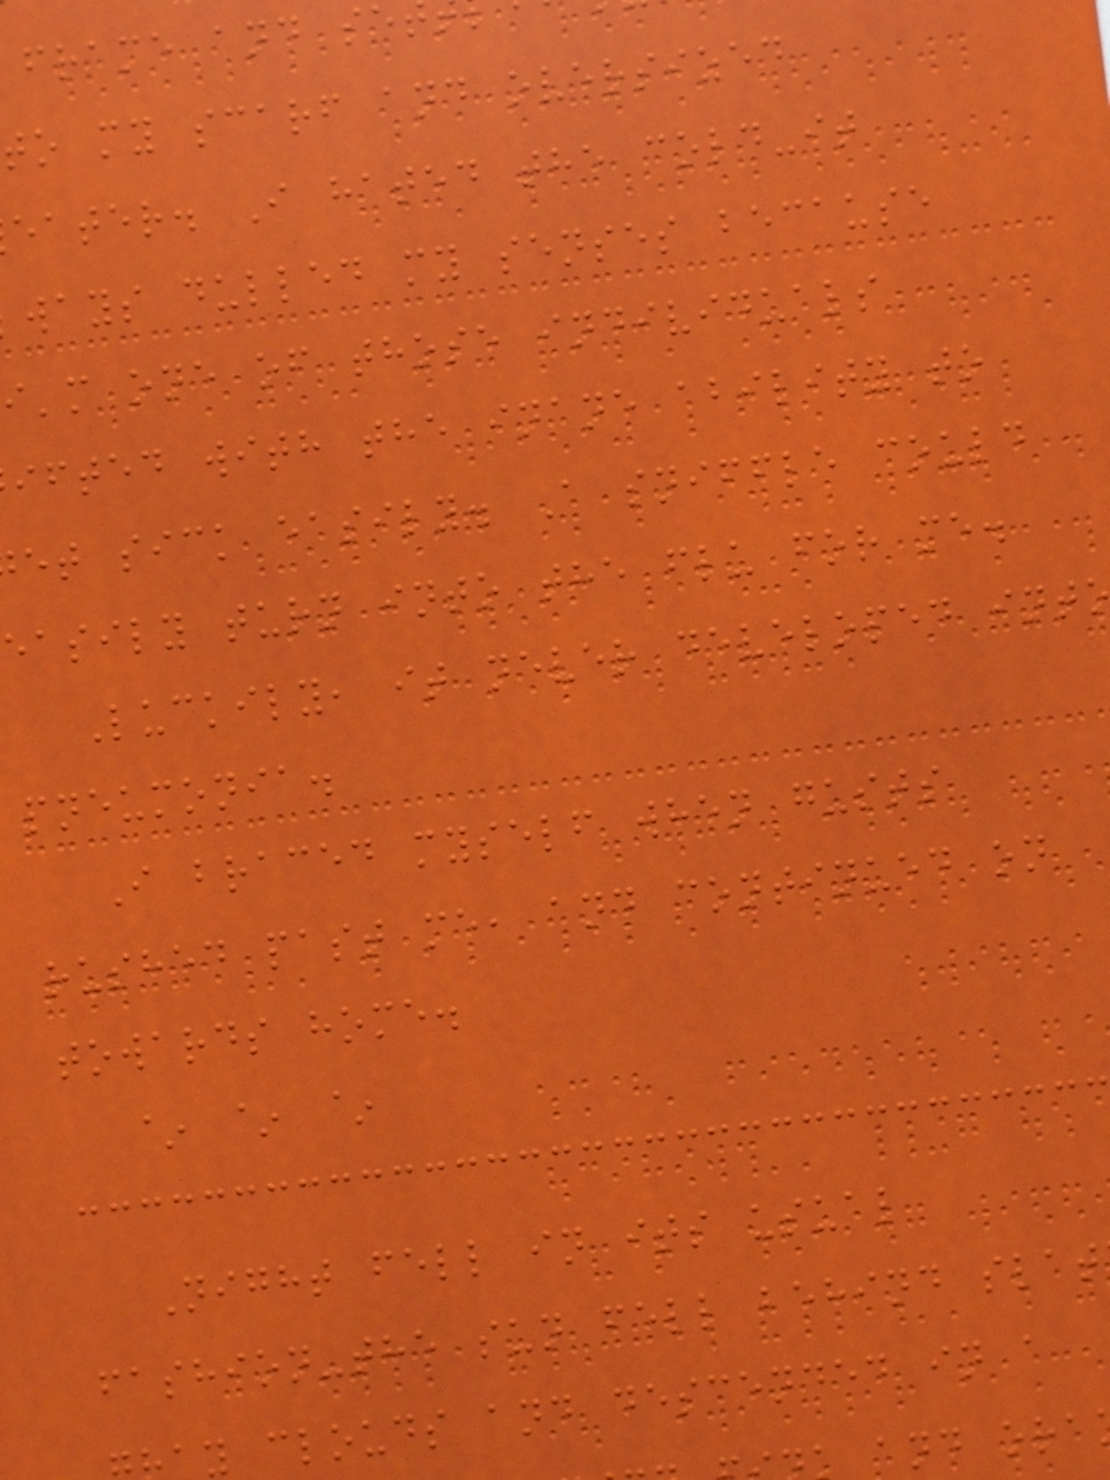frame and se
to my scarf and oversized
eater. I hated the cold-it
ways dulled my senses because
i'm one of those individuals
ifted with the inane ability to
et sick easily. A sniffle could
easily turn into the flu for me.
Luckily, it never developed int
pneumonia.
I braced myself when gusts
rushed past me, and continued on
towards home.
~ ~ ~
Night fell in its usual
fashion-the sun fell behind slat
y clouds and descended in a
